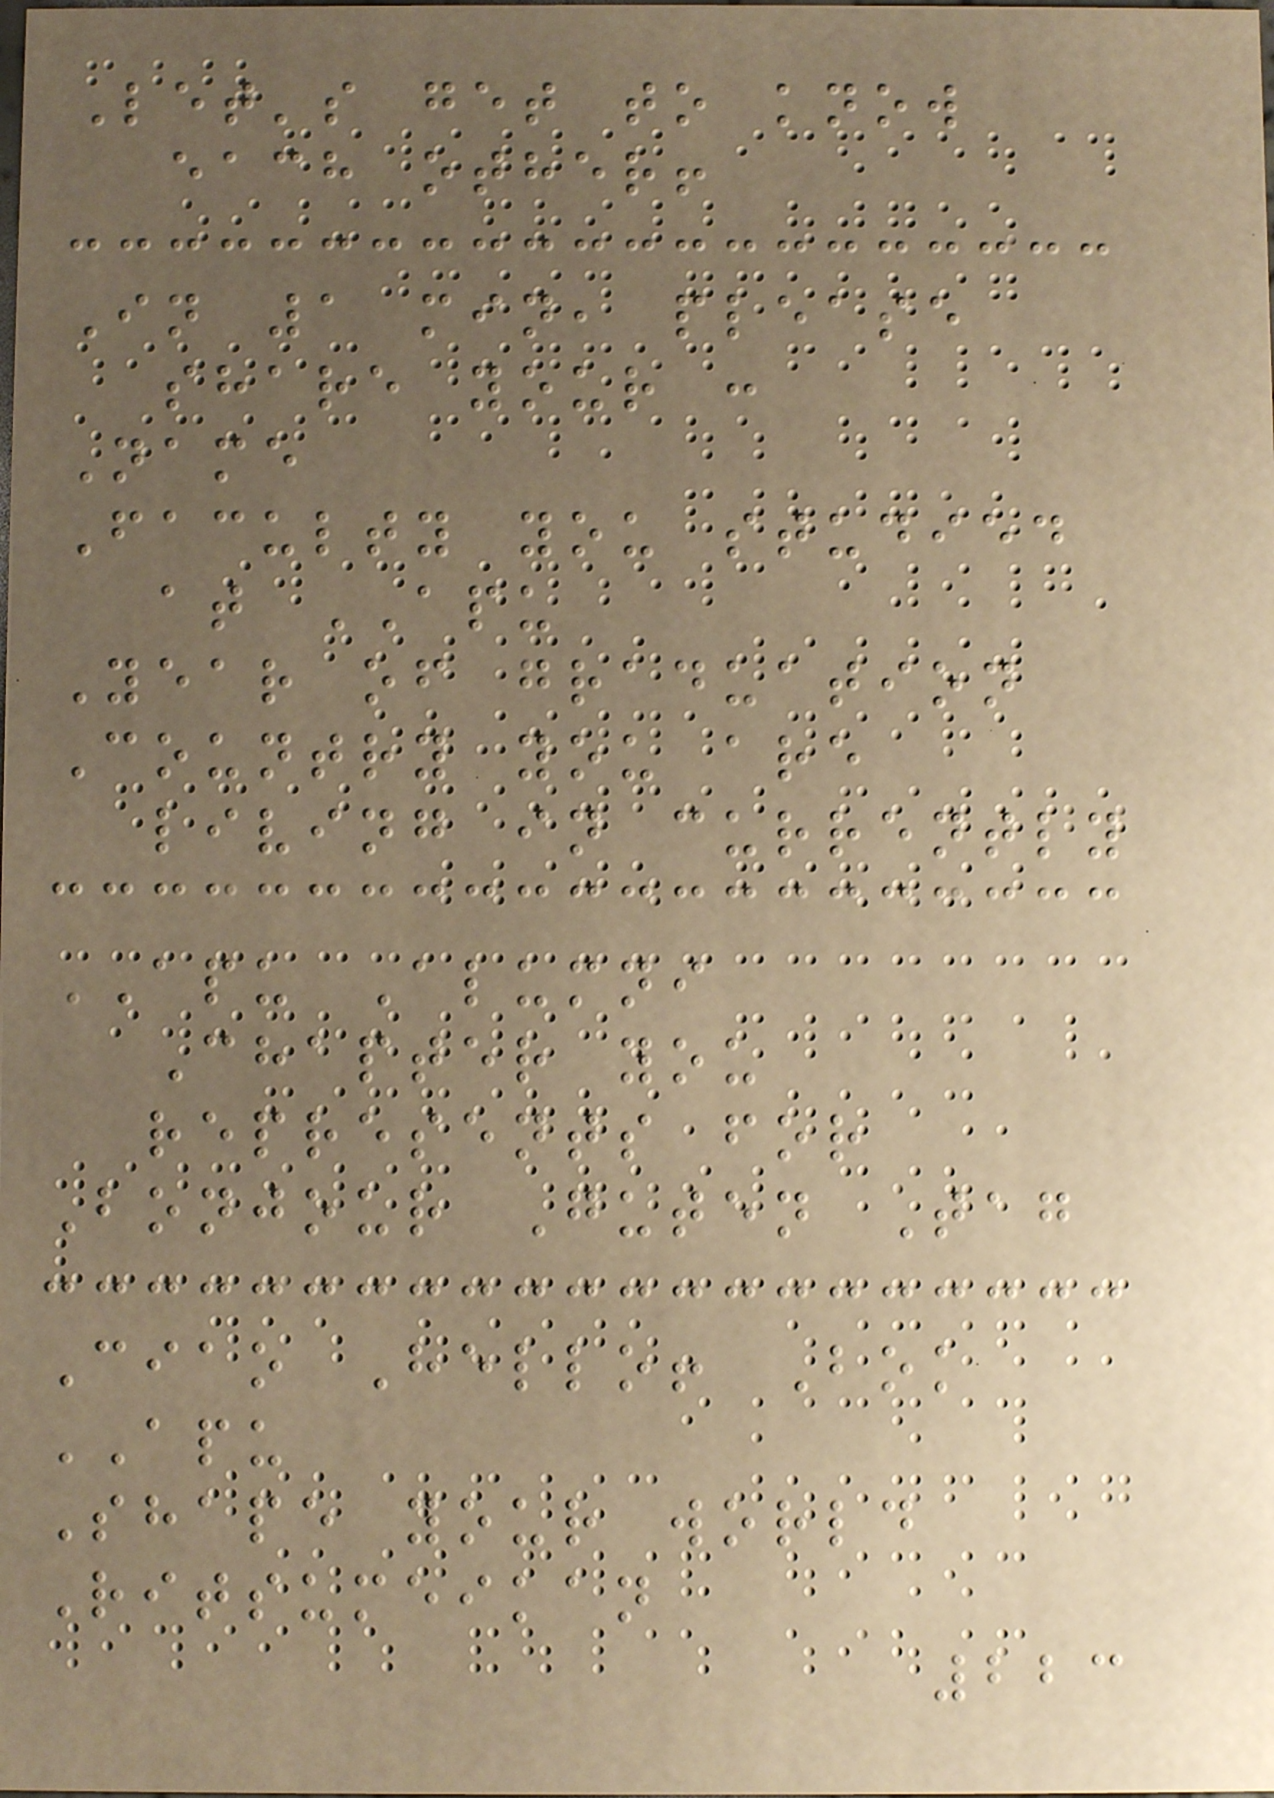Let's get to know
each other!
In 1 min, please
share your :
Name
Faculty you studied
at APU
Year of graduation
Country you are
living in currently
APU Alumni
Chapter you
represents for
Bonjour Guten Tag
Ciao Hello! Bok
APU
Shape your world
Ritsumeikan
223
